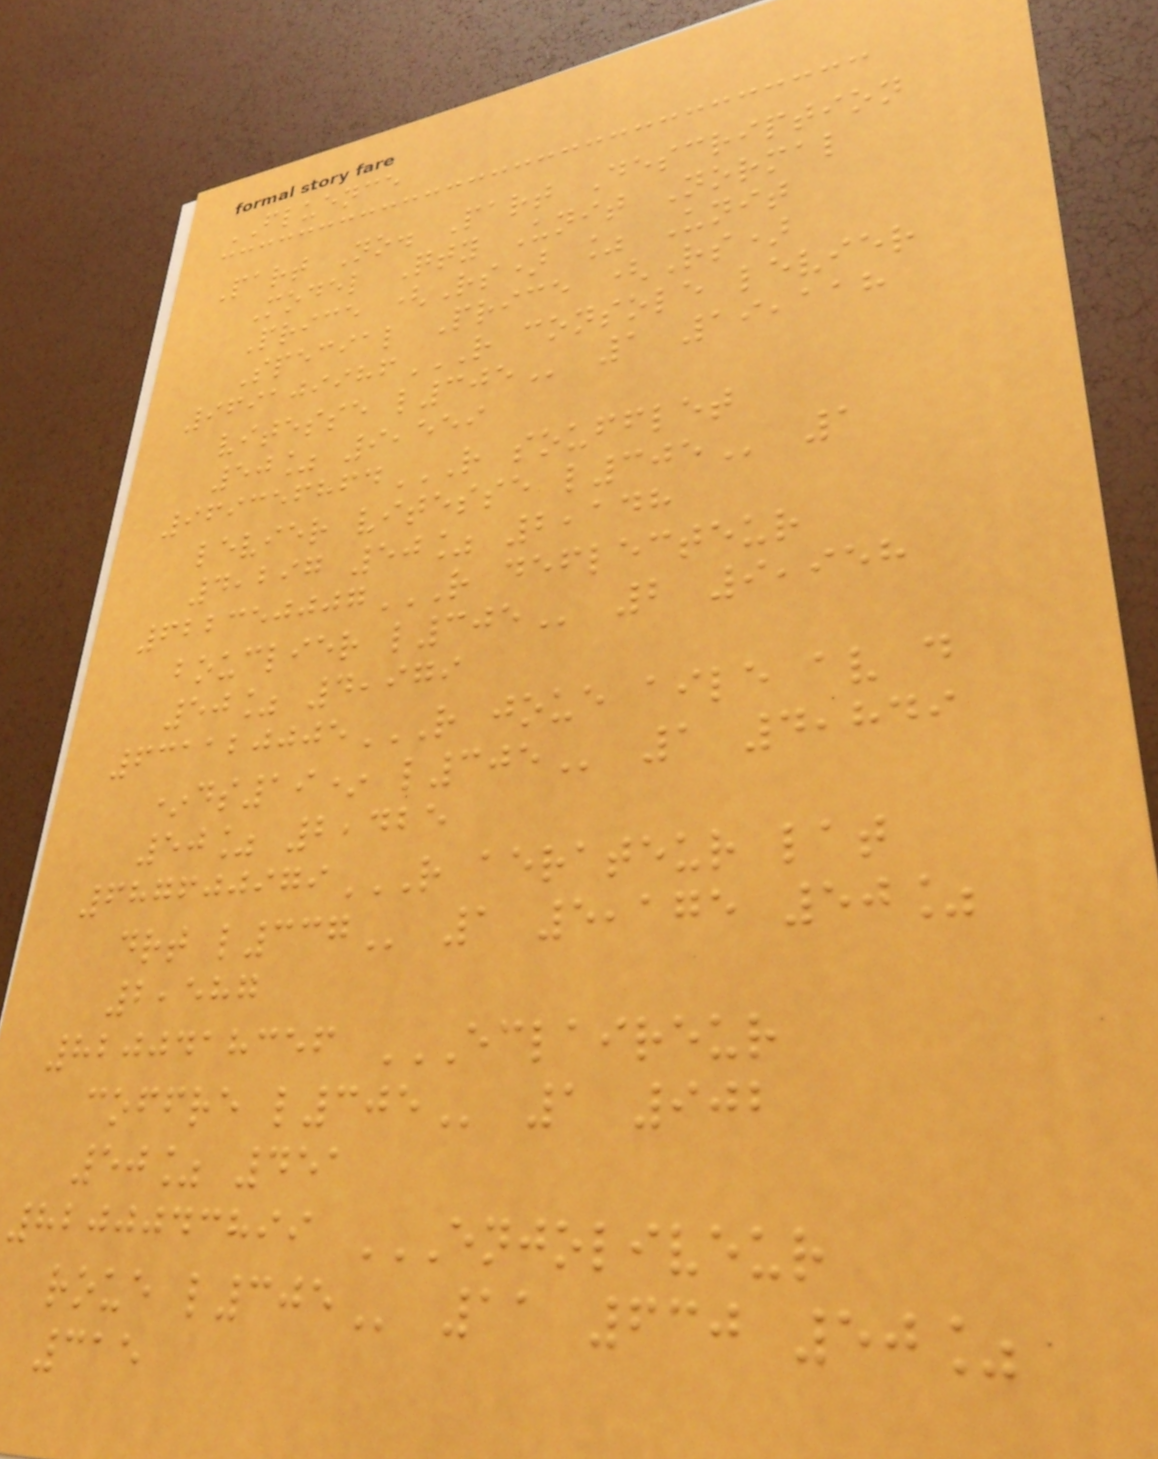FLUENCE
Part No. Part Description
Model Qty Unit Normal
Price (Rs) % Unit
Special Price (Rs)
969109986R CONSOLE LEVIER
VITESSE L305 1 19,118
50% 9,559
969356864R SOUFFLET
LEVIER VITESSE L305 1
4,297 50% 2,148
622350007R DEFLECTEUR
BOUCLIER L305 2 9,958
50% 4,979
631120005R JOUE AILE AV D
*DS19* L305 1 4,849
50% 2,425
687600979R AERATEUR LAT
DRT L337 1 5,175 50%
2,587
8200418356 ECLAIREUR
COFFRE L305 1 902
50% 451
8200043899 ENJOLIVEUR
ROUE L305 11 630 50%
315
